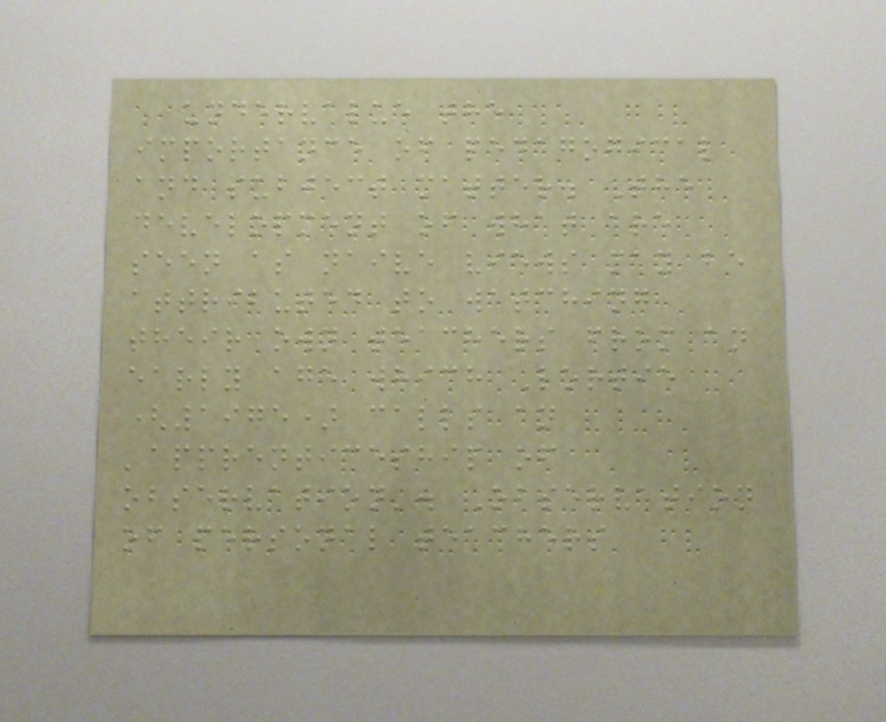undervalue the
importance of pedagogical
and subject matter. The
development of what are
seen as naive views may be
attributed to watching
their own teachers from an
early age which Lortie
(1975) calls an
'apprenticeship of
observation'. Observation
of personal teachers
